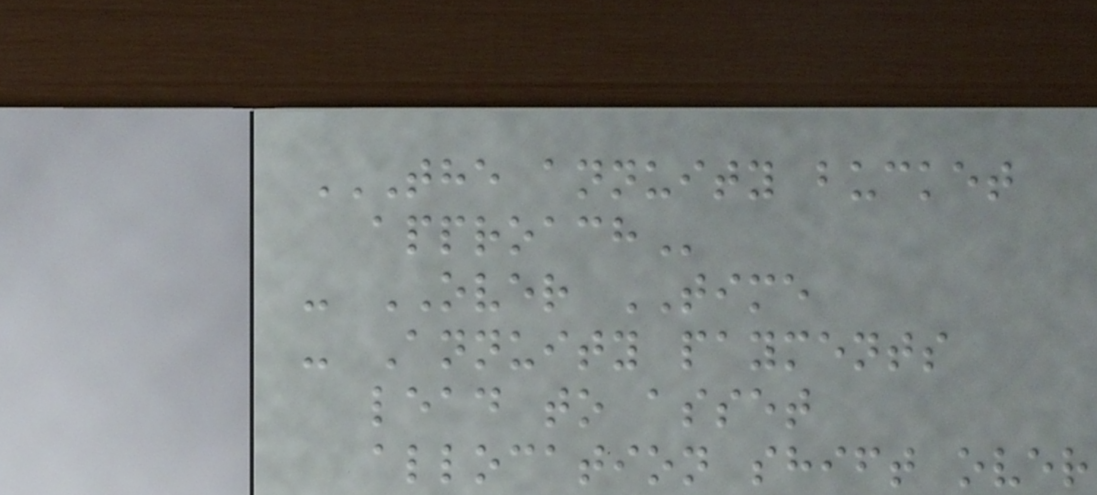THE ANNUITY BUCKET
APPROACH
- OVER TIME
- Annuity payments
lead to asset
allocation shift over
